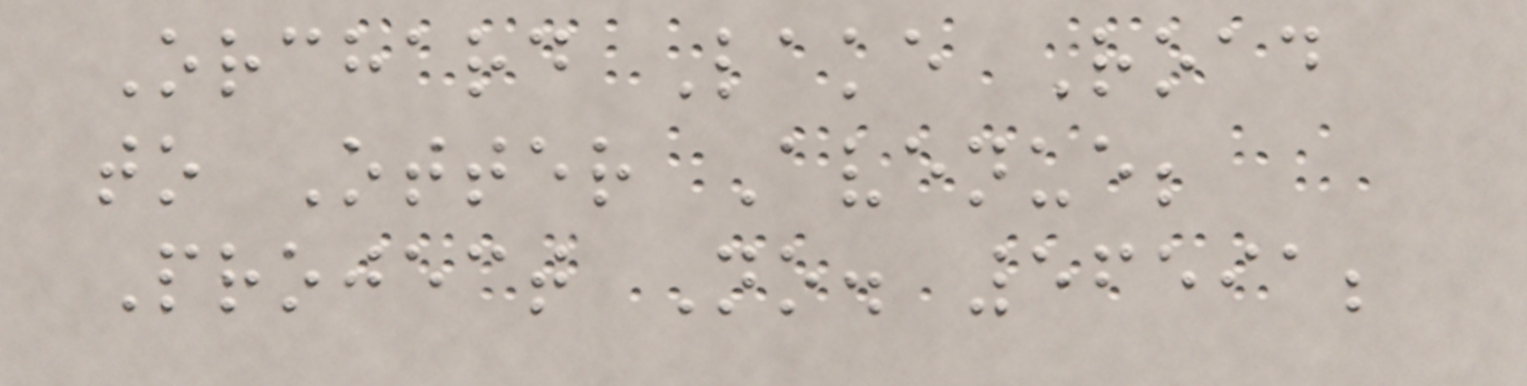Orchard Lake Road
to Otter Avenue;
Project No. 56591;
